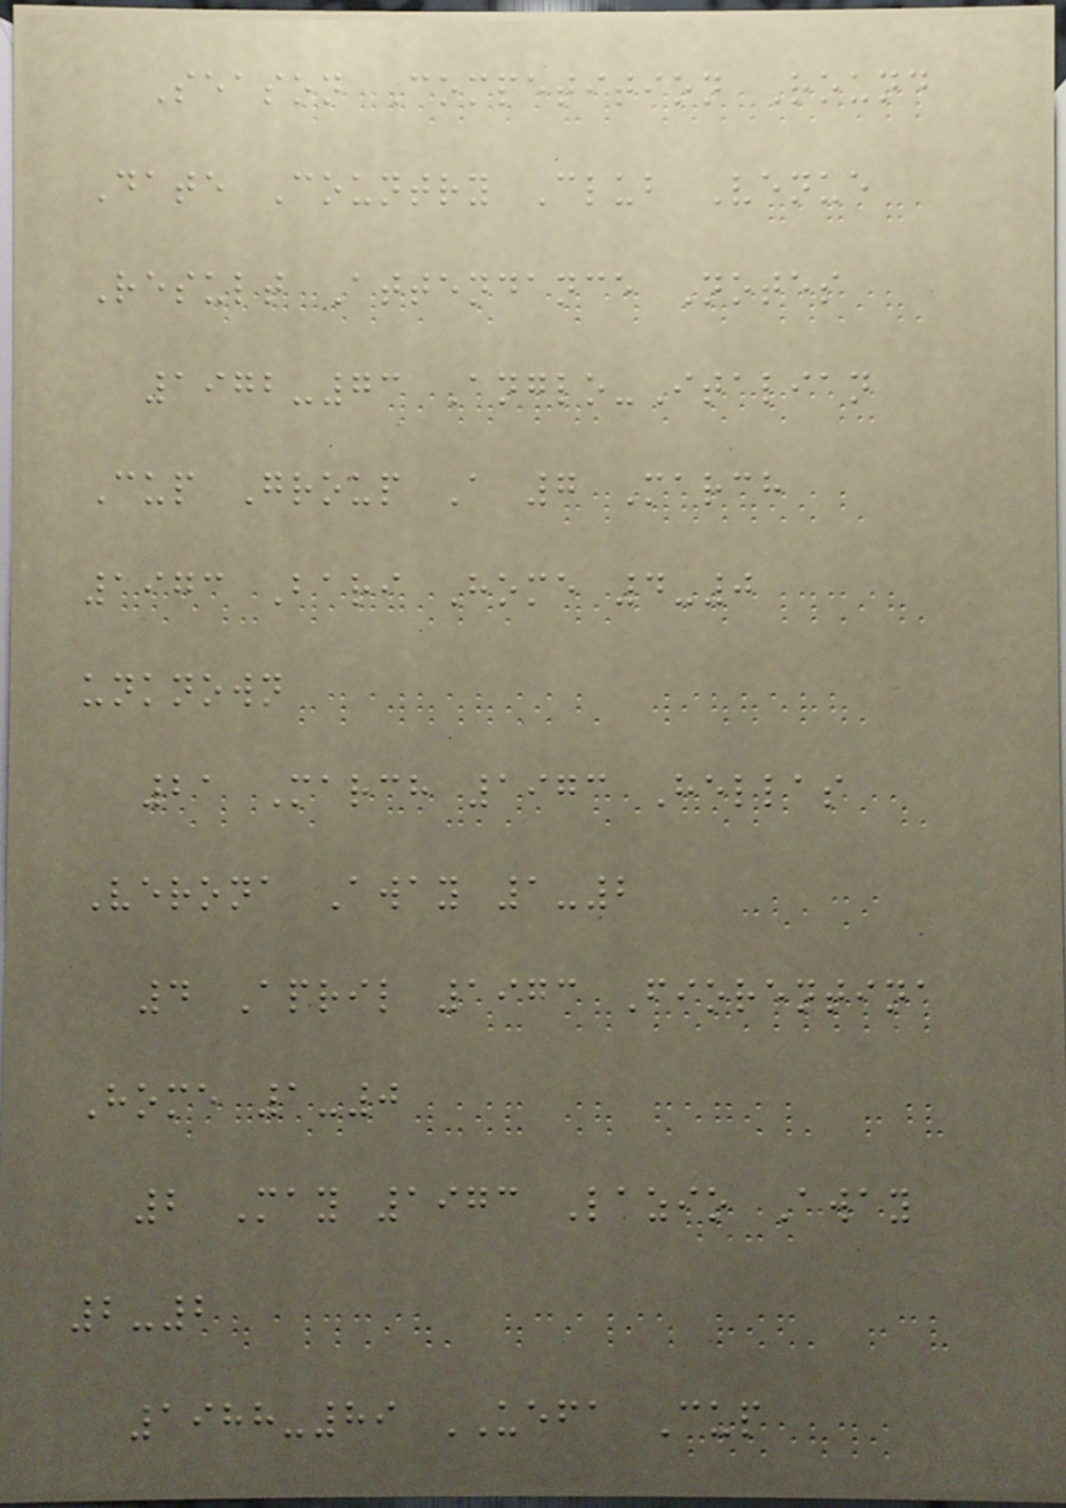Season Competition Round
Date Country Club Venue
Result Attendance Notes
1972-73 Anglo-Italian
Cup Group A 7 March
1973 Bari Home 4-0
unknown
21 March 1973 Hellas
Verona Away 1-2
4 April 1973 Fiorentina
Home 1-0
2 May 1973 Lazio Away
2-2
1988-89 UEFA Cup
